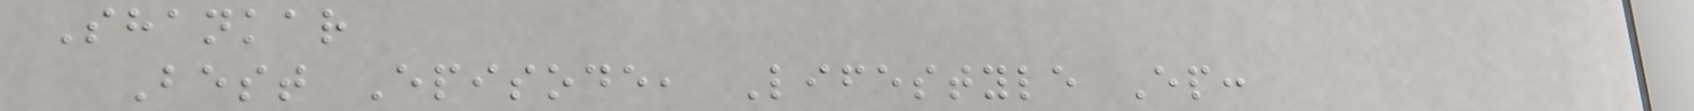Shankar
Best Episode, Lifestyle Ep:
